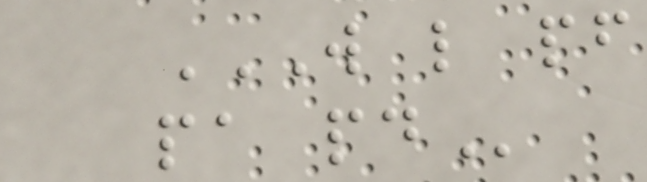W L PF
PA PD
